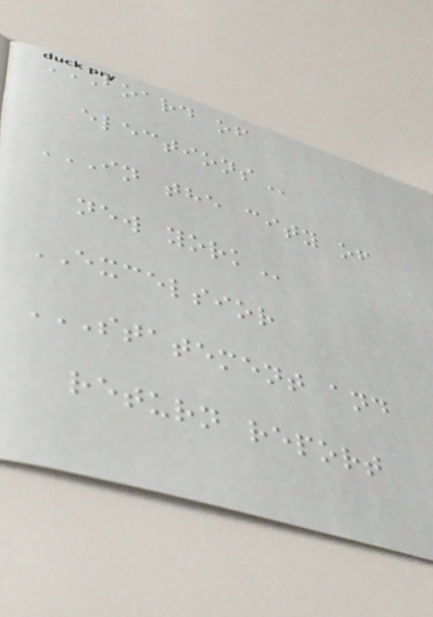BOARD OF
ELECTIONS
IN THE CITY OF
NEW YORK
EXCELSIOR
STATEMENT AND
RETURN REPORT
